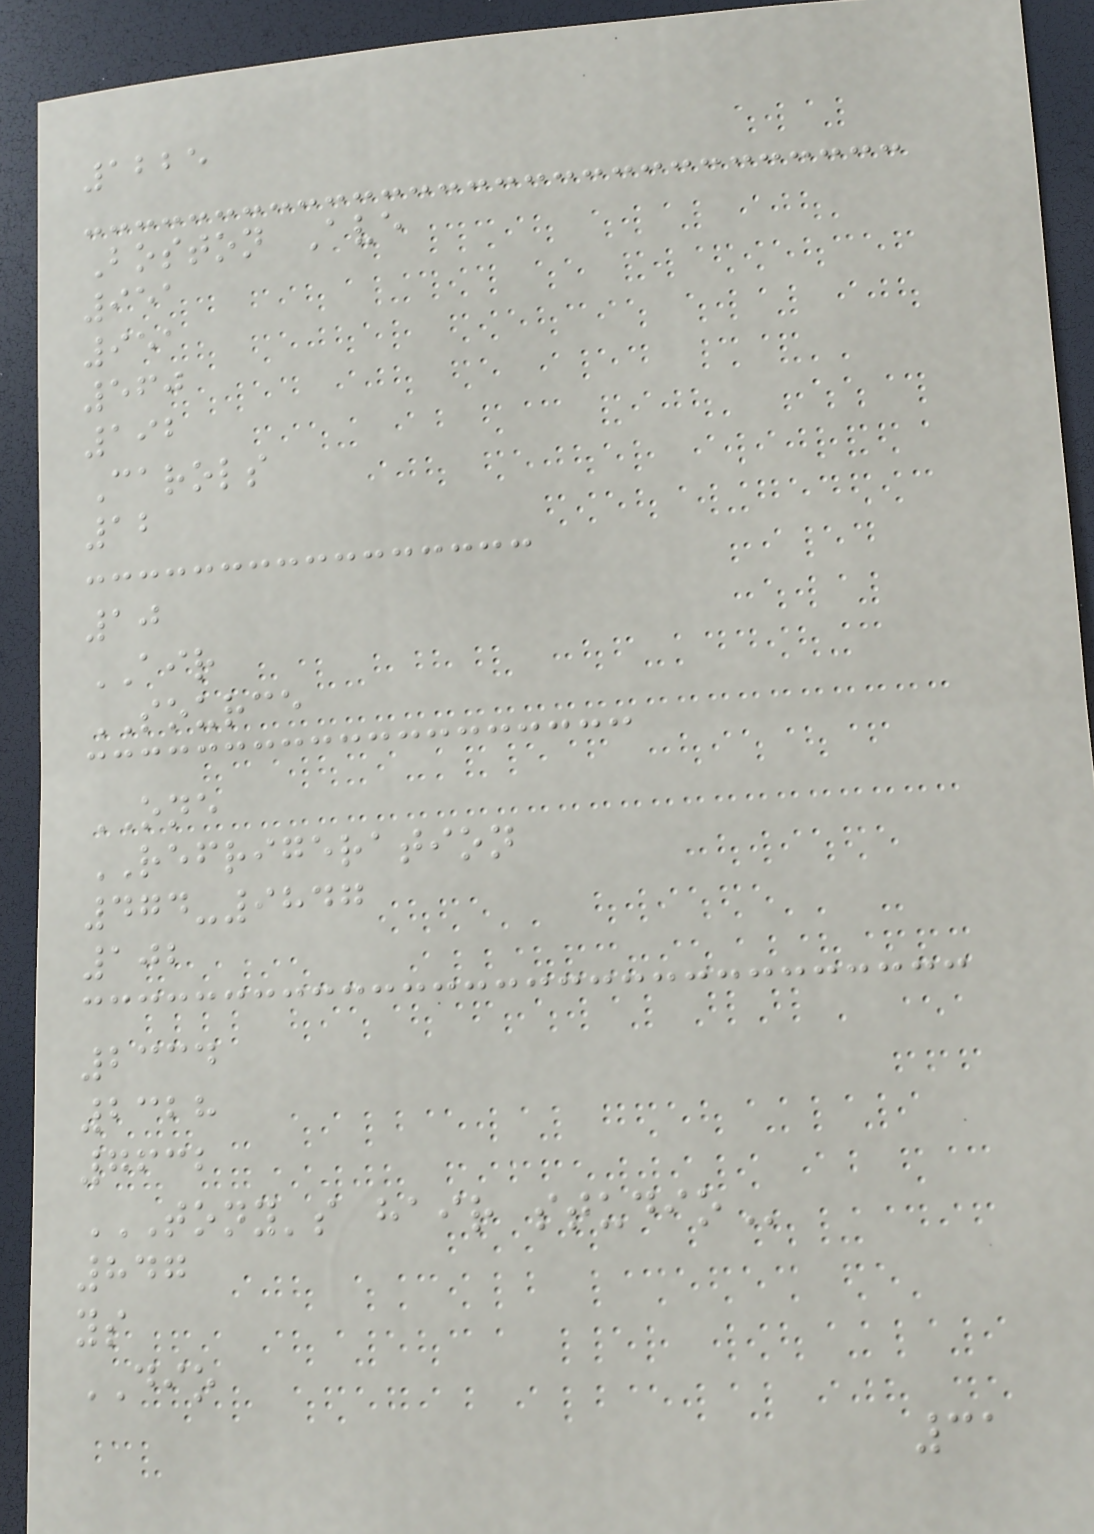1225
Boston Ave
951
951
560
192
Carols
12
10
AIR
SOURCE
ONE
REFRIGERATION
474-9847
102
2334
2328
7632
TONY'S HAIR STUDIO
847
ys
DIO
31
